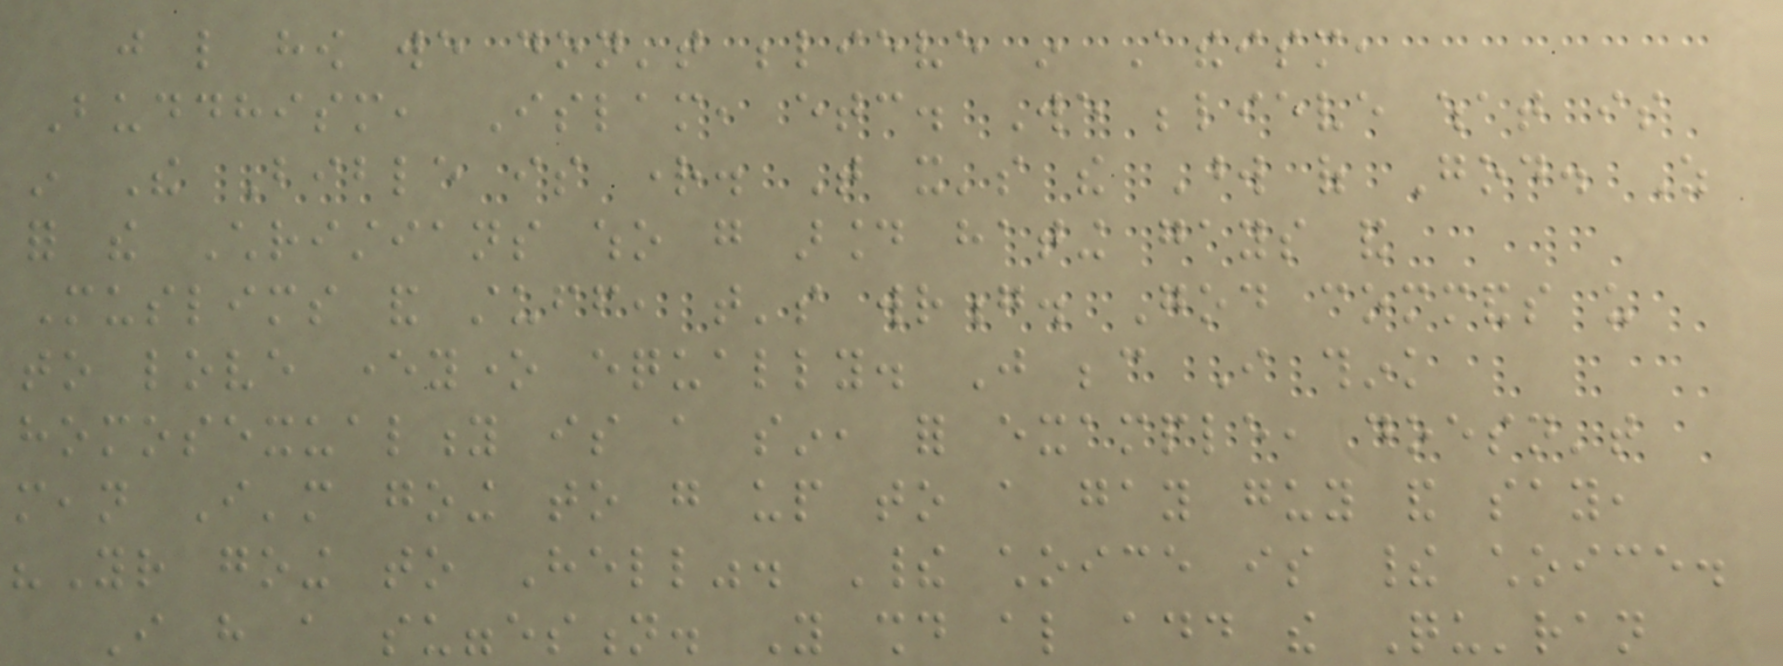just like how we don't believe in Atheism,
Buddhism, Islam, etc. We believe what is
in The Bible is right. That it's the Word of God. As
for the Christians who go around hating gays and
Muslims and stuff, that's wrong. God commands us
to love everyone equally. Just because I think
homosexuality is a sin, for example, doesn't
mean I'm going to go up to a gay guy and say,
"Your going to Hell". Their choice is their choice.
I have a suggestion. You should also add the Qu'ran
